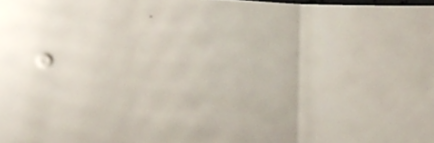a
